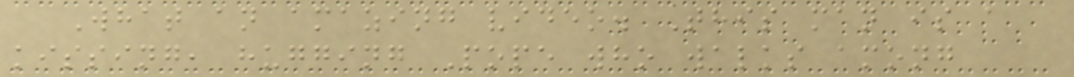What an amazing video. This man is a
kissing, hugging Pope who walks among
